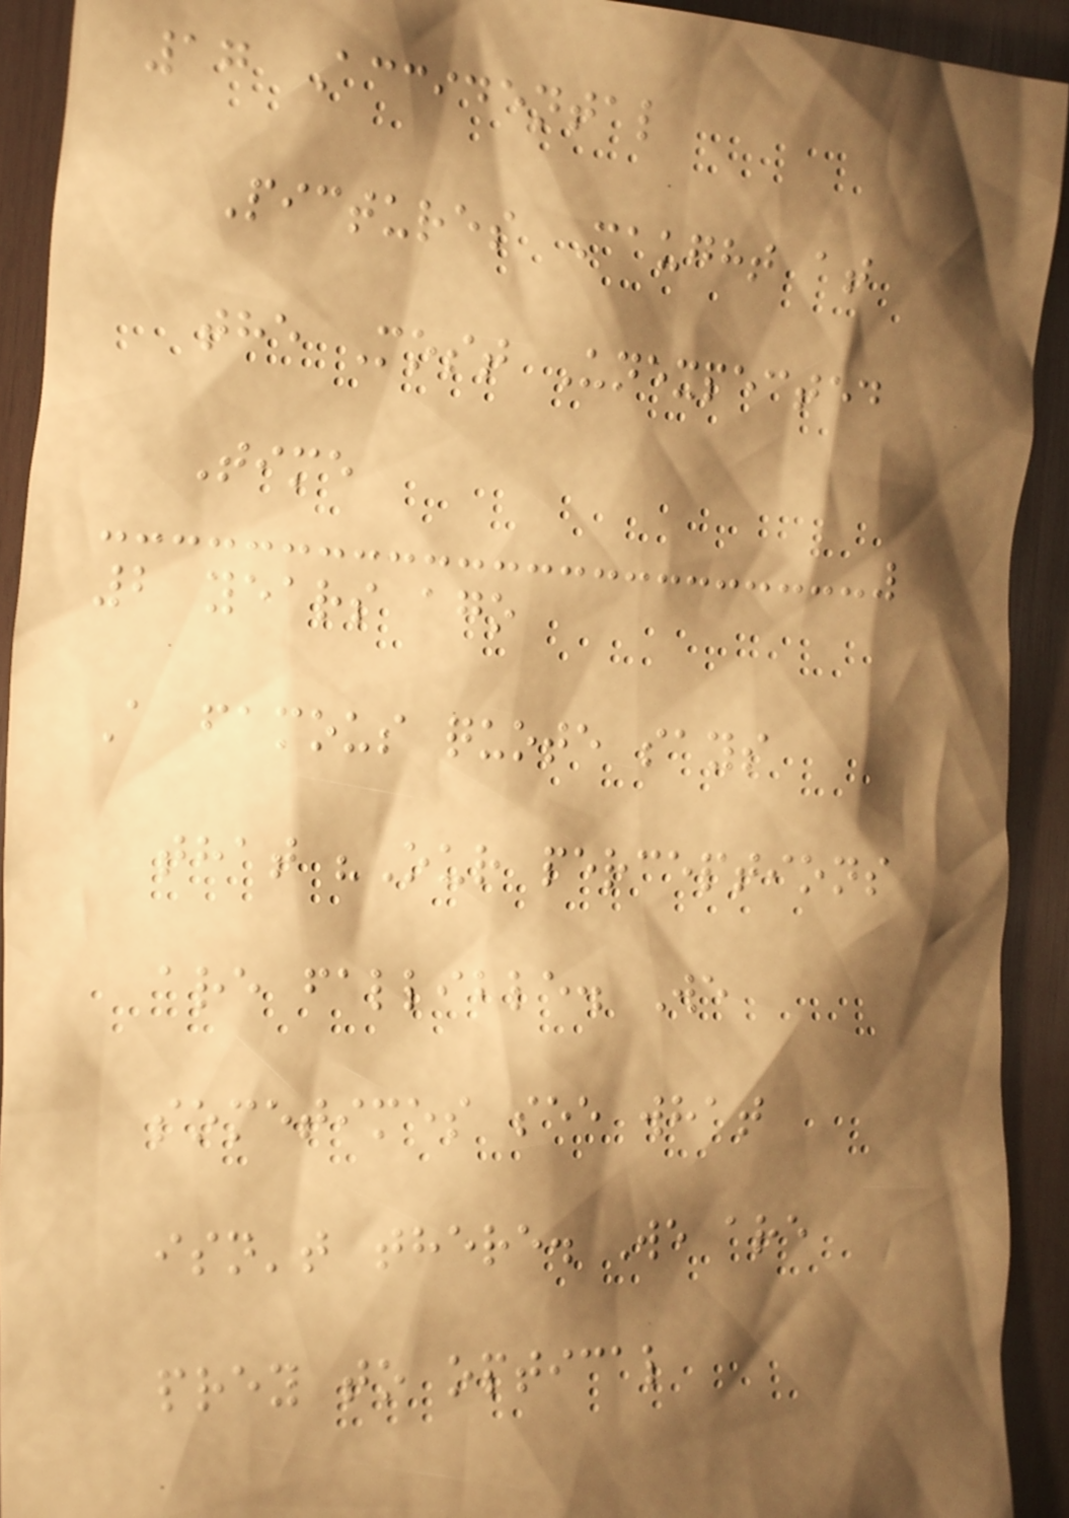17 Accidental
Pictures Caught at
the Most Unexpected
Time
2 years ago
A famous quote says
that "Our perceptions
are fallible. We
sometimes see what
isn't there. We are
prey to optical
